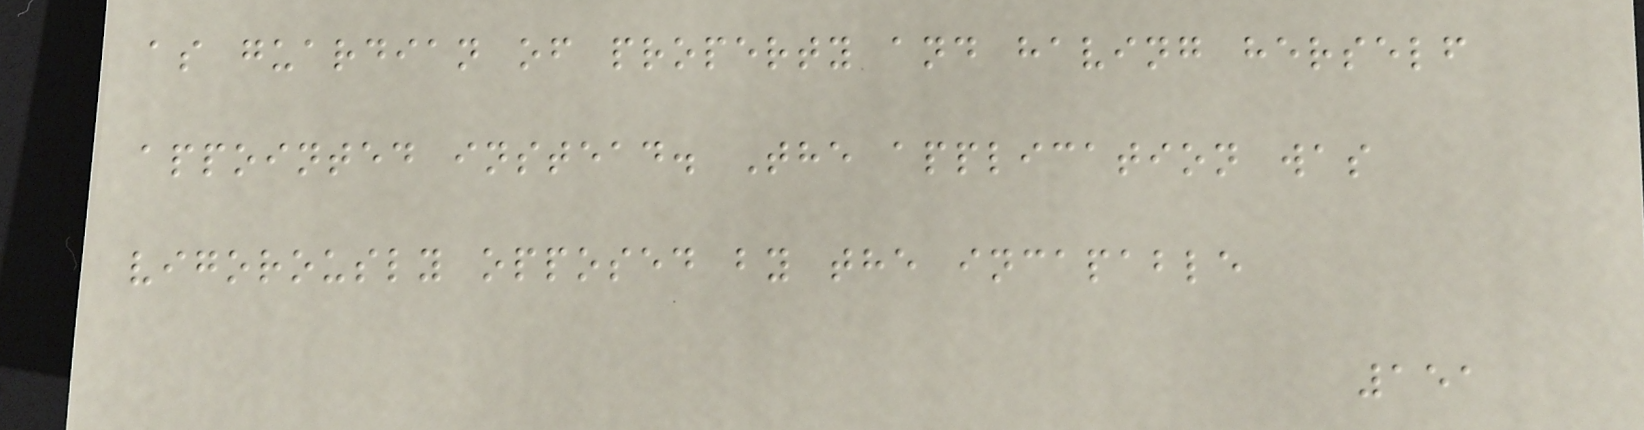as guardian of property and having herself
appointed instead. The application was
vigorously opposed by the incapable
151
